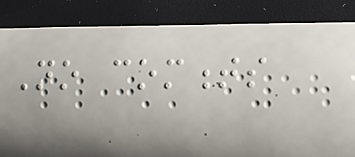No comments
